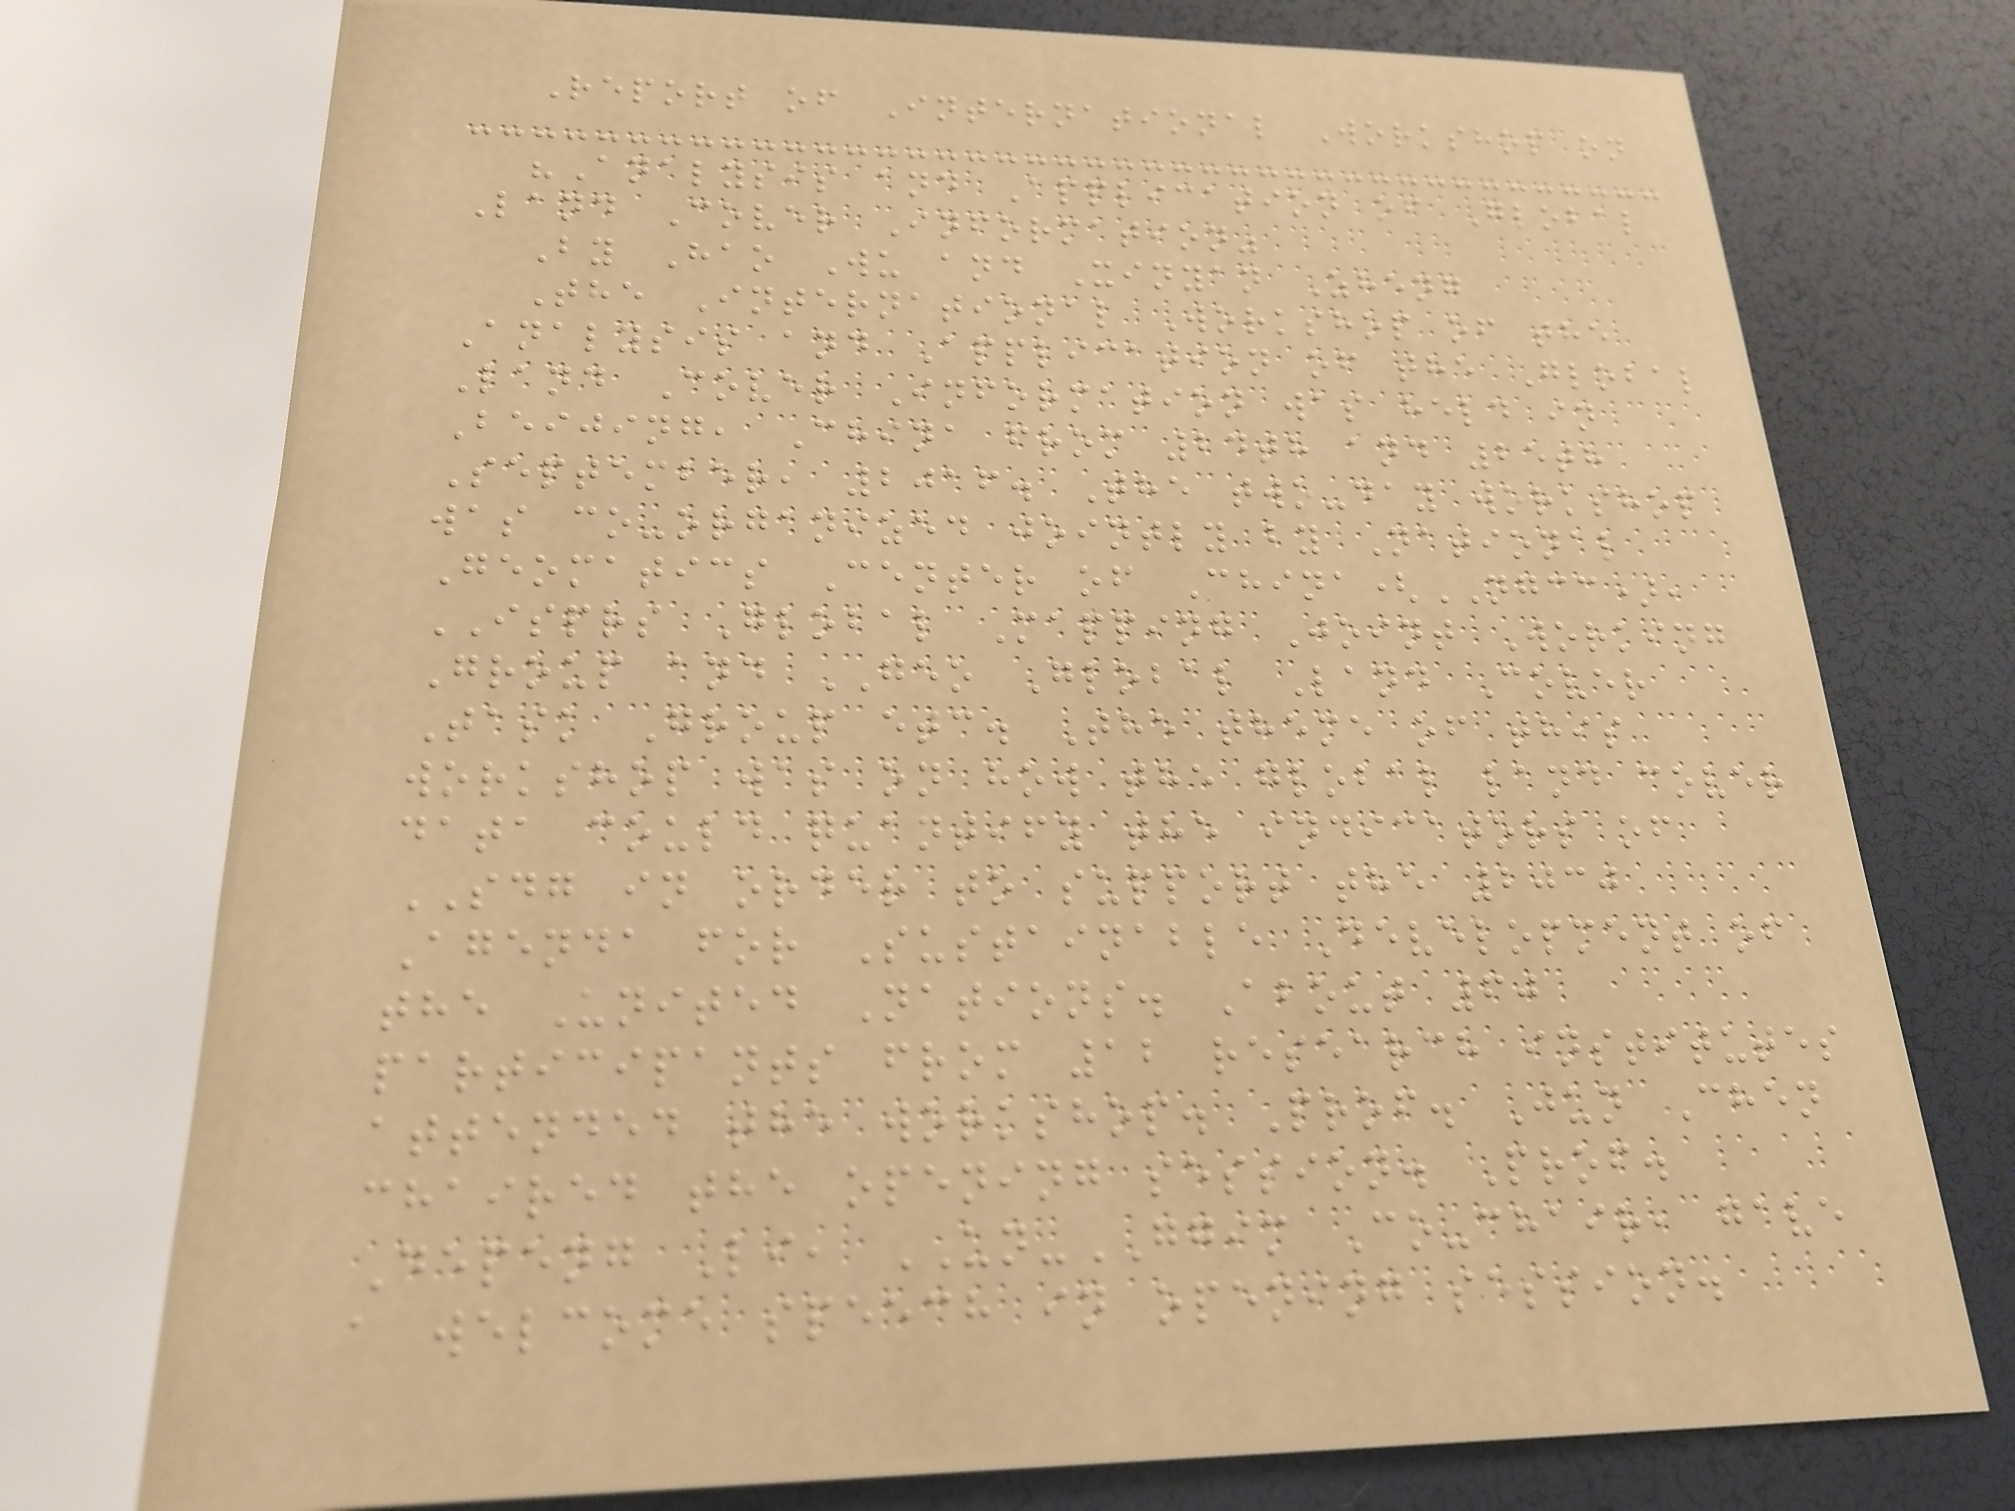Report of International Workshop on
"Analysis and Application of Global
Land Cover Information"
By Hao Wu and Xinyan Zheng
The International Workshop of the
Analysis and Application of the Global
Land Cover Information was held in
Beijing, China from 24th and 25th
September, 2016. The two-day workshop
was co-organized jointly by National
Geomatics Center of China(NGCC),
ISPRS Global Mapping Joint Working
Group and GEO Global Land Cover
Task Group etc. The theme of this
workshop was on how the global land cover
data could quantify the indicators of
SDG in order to support the 2030
Agenda for Sustainable Development of
the United Nations. About 60
participants from 12 research institutes
attended the workshop. Prof. Jun Chen
chaired the opening session. Prof.
Depeng Li, UN-GGIM Co-chair, gave
a welcome speech in opening session.
